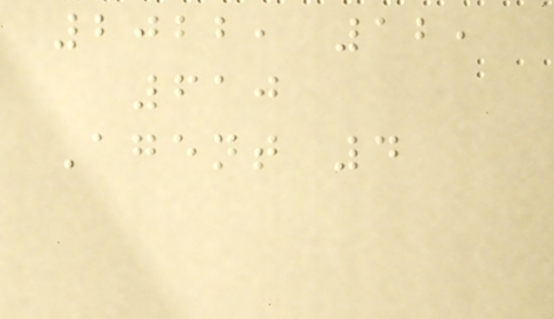2022, 12,
610
Agent 4
